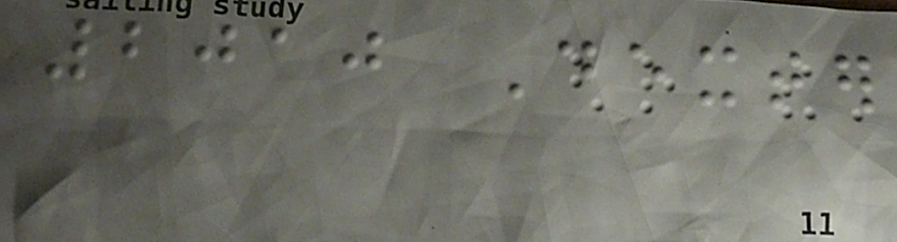2010 Dexter
